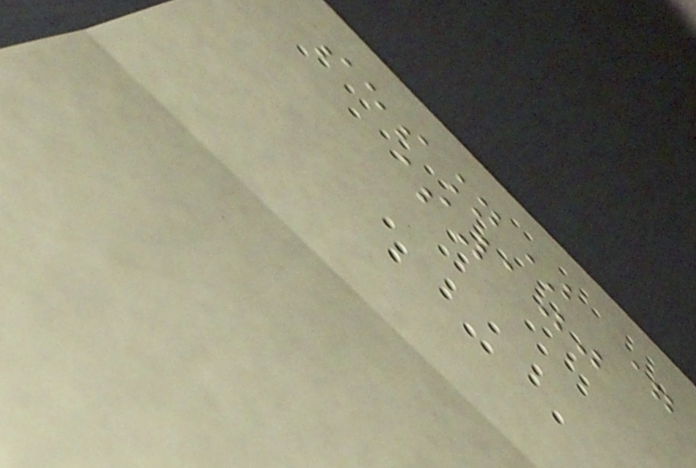session) =
$100
